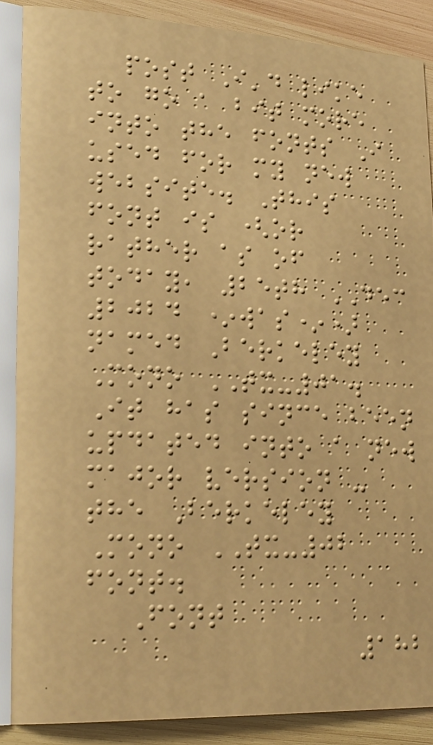post I'd like
to go a bit more
into the fonts I
used for my new
website. This
font is (or
rather as of
today, 25th DEC
2024 *was*)
named Berkeley
Mono TX-01.
It has since been
updated into a new
major version -
the Berkeley
Mono TX-02
font.
Font
182
